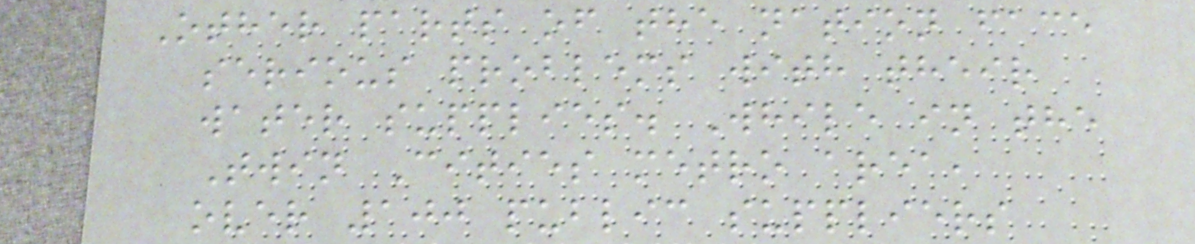Other parts of the nation face
serious problems with their
water supplies. While in the
Twin Cities metro area,
over 100 public suppliers
